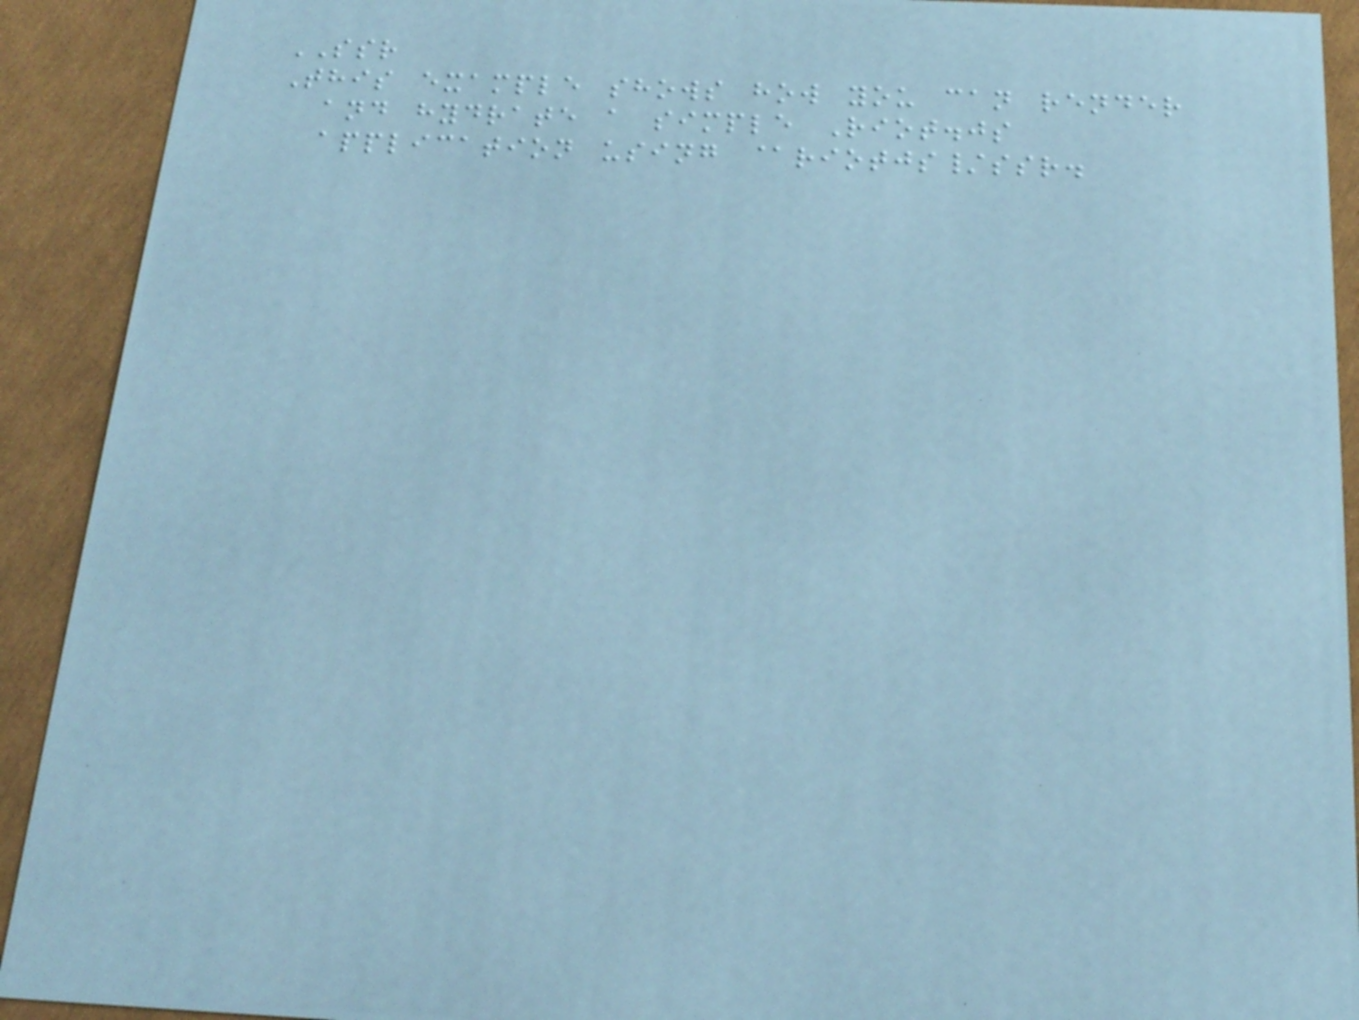SSR
This example shows how you can render
and hydrate a simple Riot.js
application using @riotjs/ssr.
